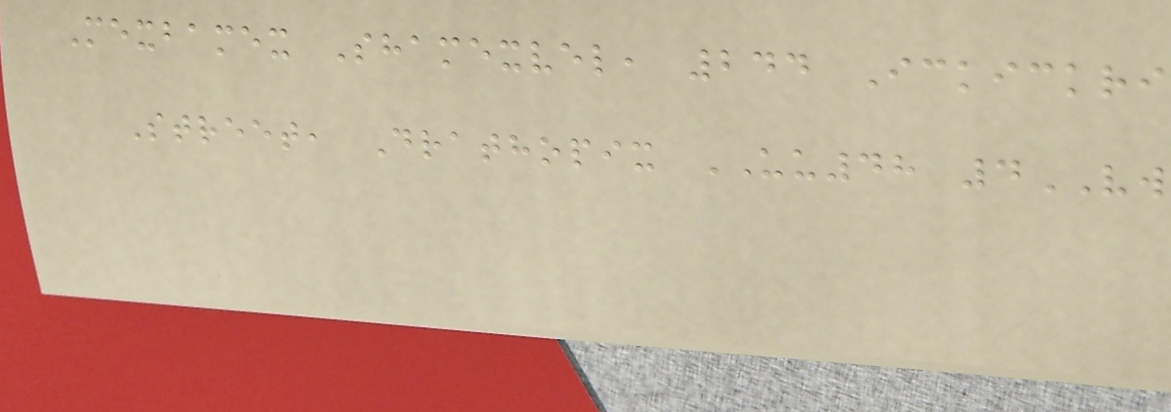Mexbamex Shamexvel, 244 Ickickri
Street, Drathopix UU48 4VW
